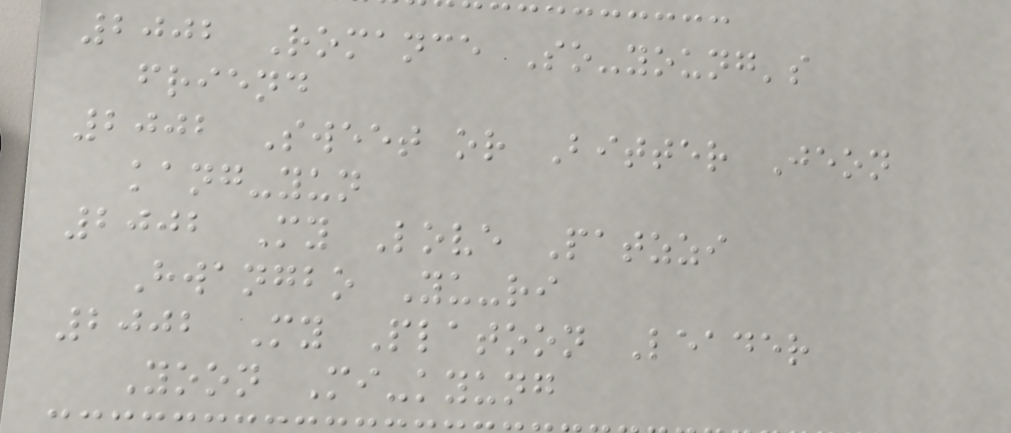2002 Romance So-young's
friend
2002 Sweet or Bitter Jeon
kang-yun
2002 My Love Patzzi
Hwangbo Yu-ri
2002 My Platoon Leader
Yoon Mi-kyung
